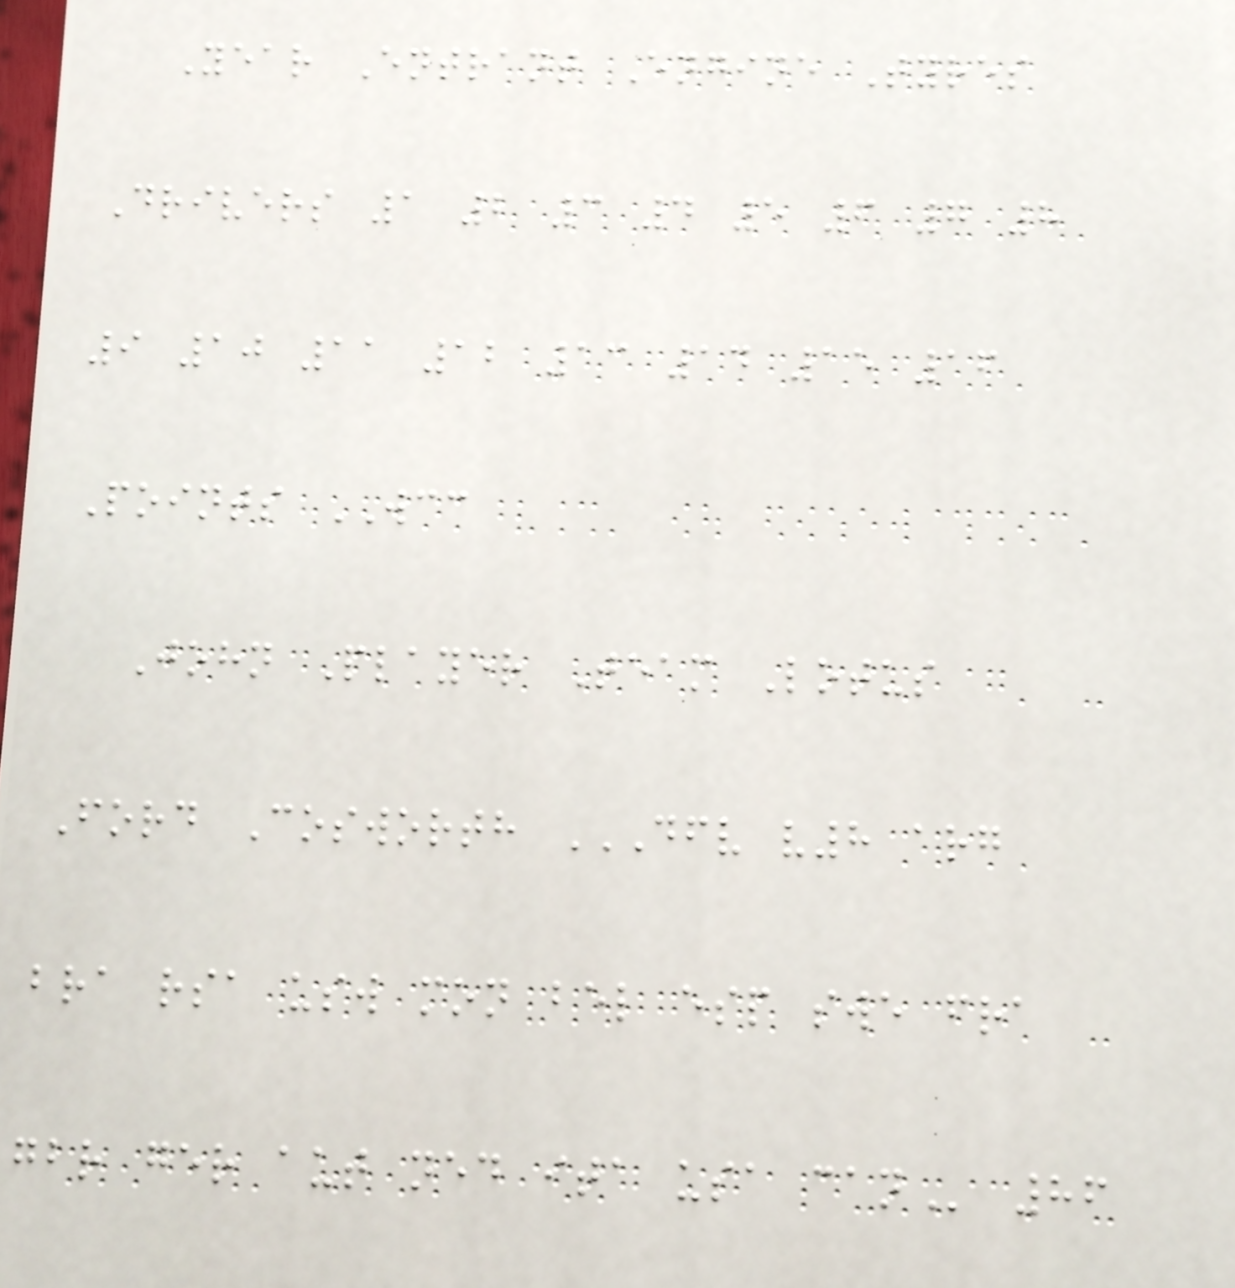Year Entrant Engine Tyres
Drivers 1 2 3 4 5 6 7 8
9 10 11 12 13 14 15 16
Points WCC
John Player Team Lotus
Ford Cosworth DFV V8 ARG
BRA RSA USW MON BEL ESP SWE FRA
GBR GER AUT NED ITA USA CAN 86
